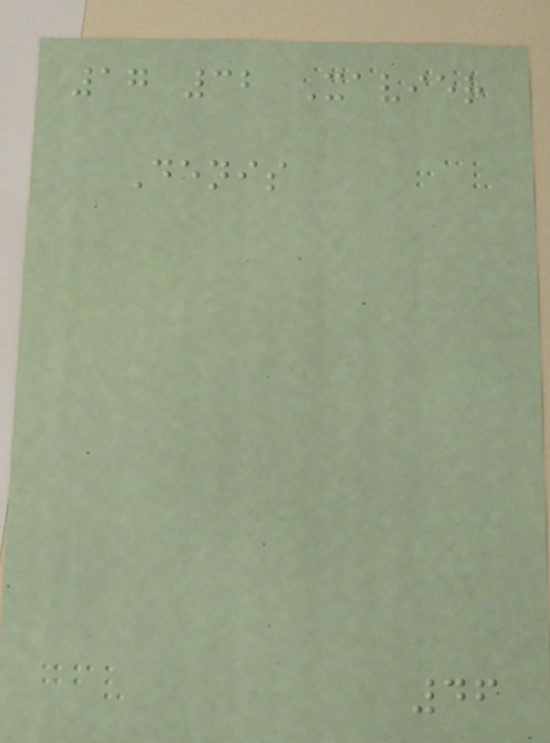17 32 Xavier
Denis
46
